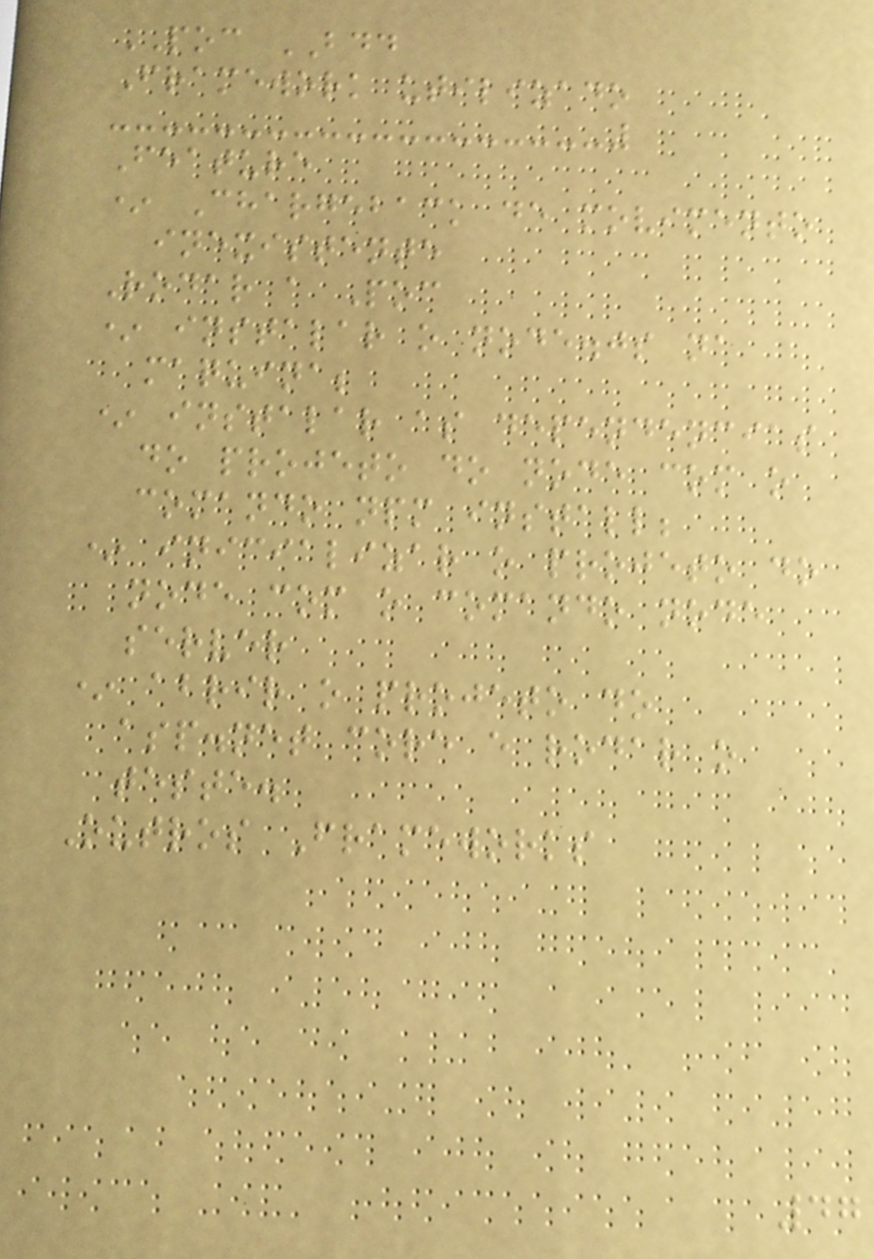POC BDD
Framework utilizado
Feature
* Chargeback de movimento
inexistente
Rodar a Poc
* instalar o node.js na
maquina;
* instalar as dependencias
do projeto do node com o
comando npm install;
* inicializar o projeto do
node com o comando node
server
* abrir o projeto do
asp.net core e rodar o
teste.
Outros Frameworks
47
